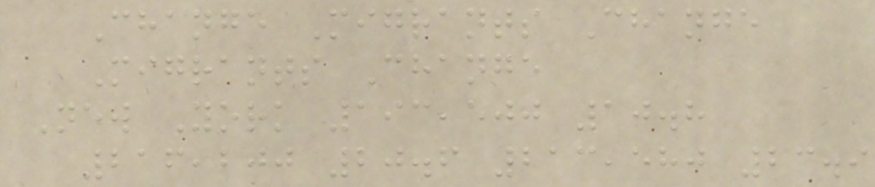Change Migrants Change
Migrants Change
New York 193,500 10.8
216,200 20.6 213,580 23.9
